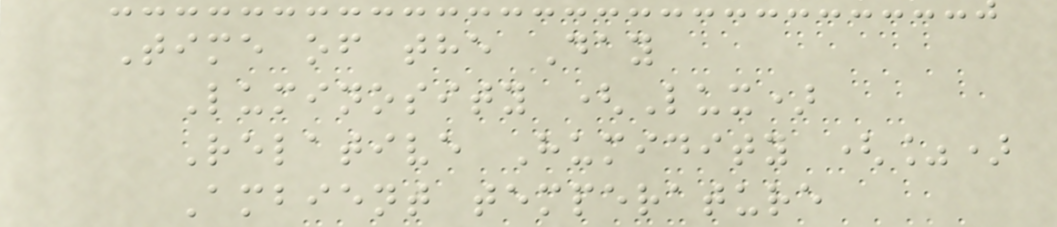Time of the Day
Luminosity (Lux)
Relative Humidity (%)
Ambient temperature
